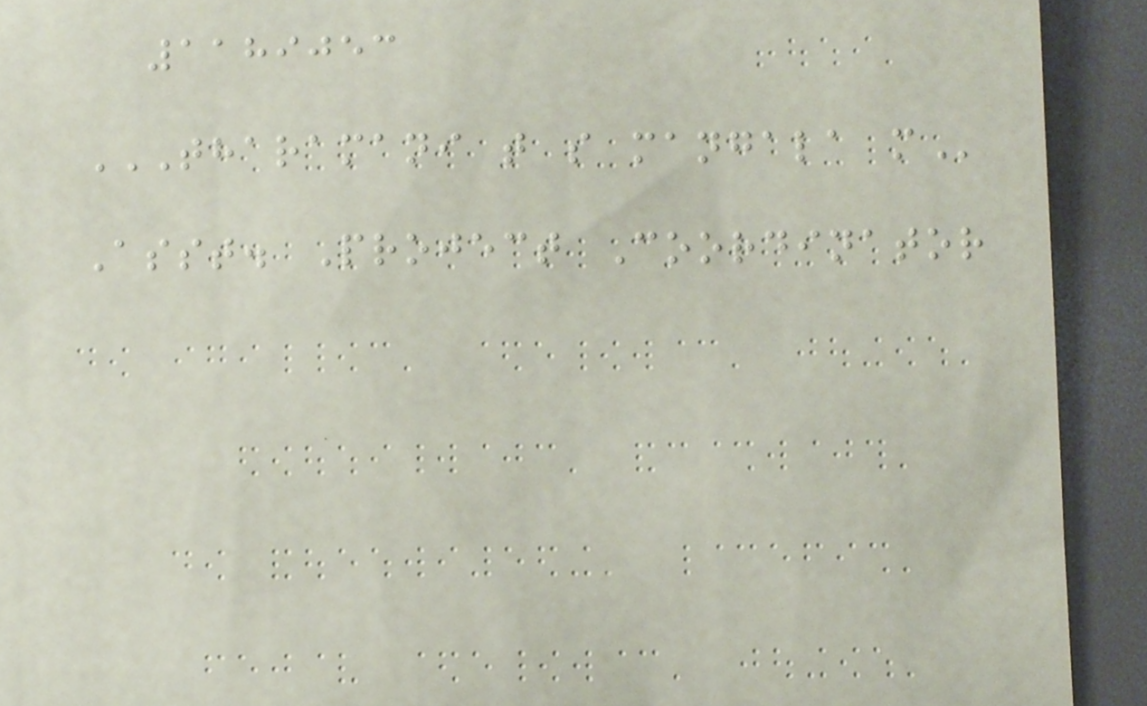1189053
THARAMANI T S MANGALA M
Asst. Project Coordinator
